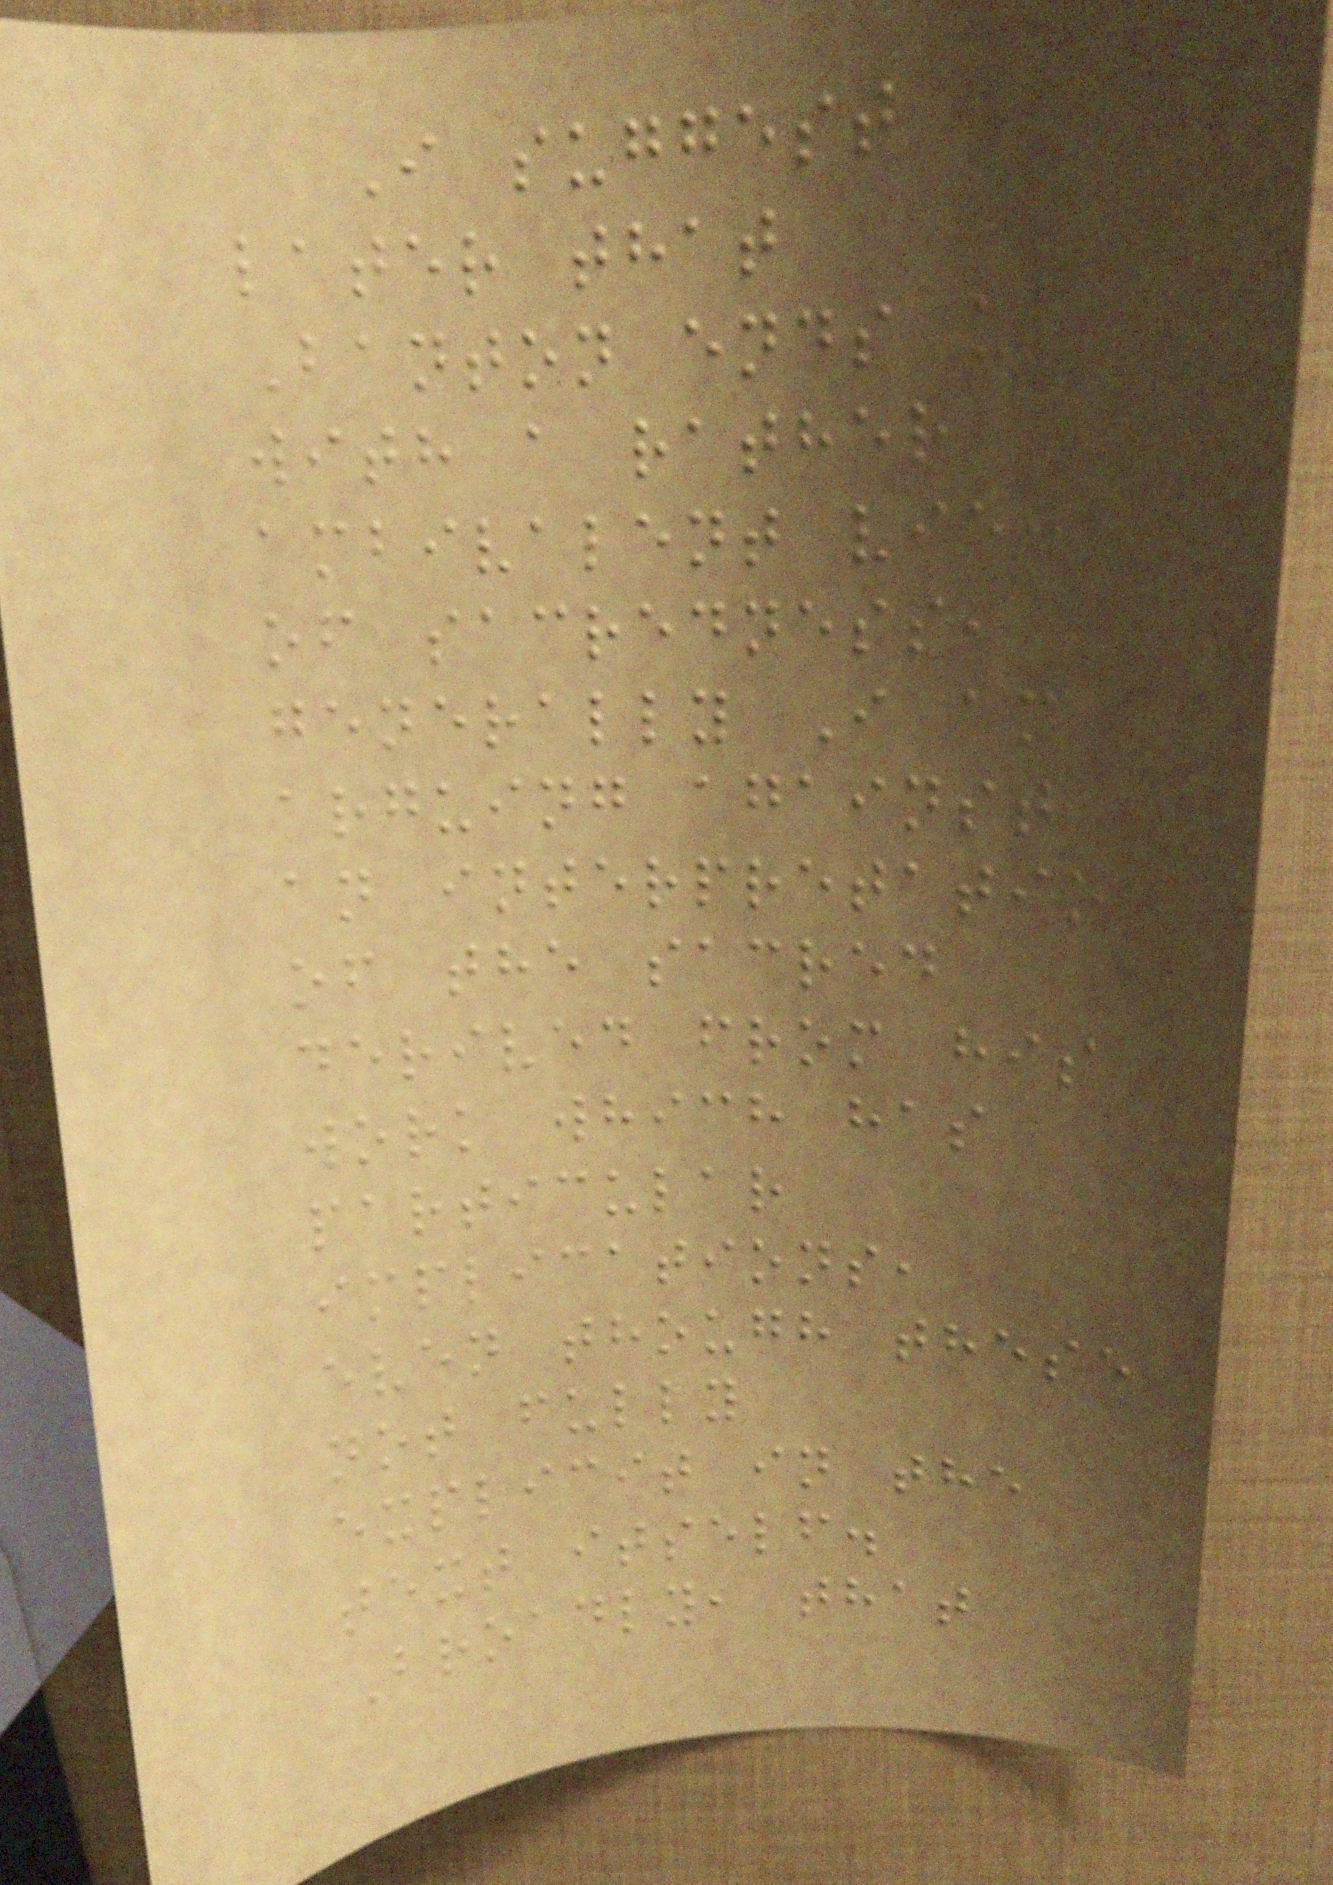I suggest
later that
Banton ends up
with a rather
ambivalent view
of sacredness,
generally I am
arguing against
an interpretation
of the sacred
derived from his
work which has
particular
implications,
even though these
not fully
explicit in the
text itself.
Broadly, that
